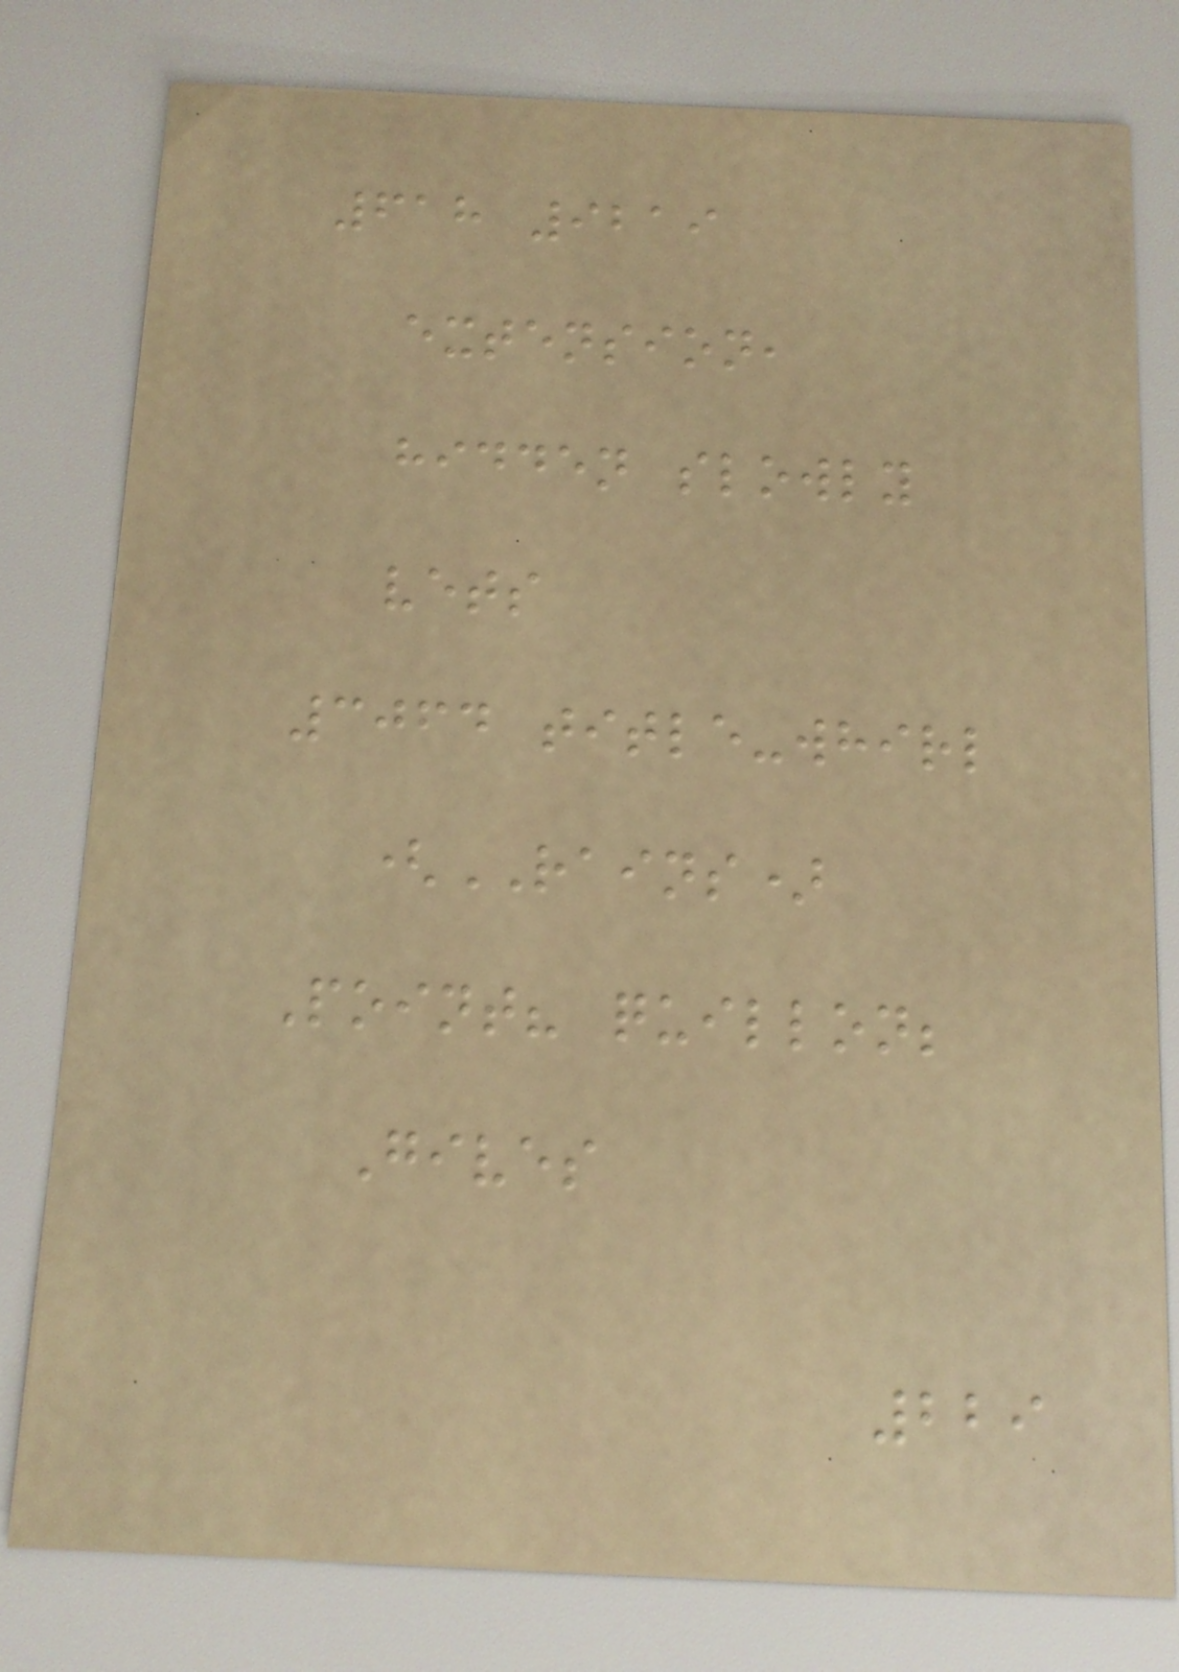618 9219
extension,
hidden slowly
vets
3064 title-whirl
(RAINS)
Point? quillon;
Gives
229
